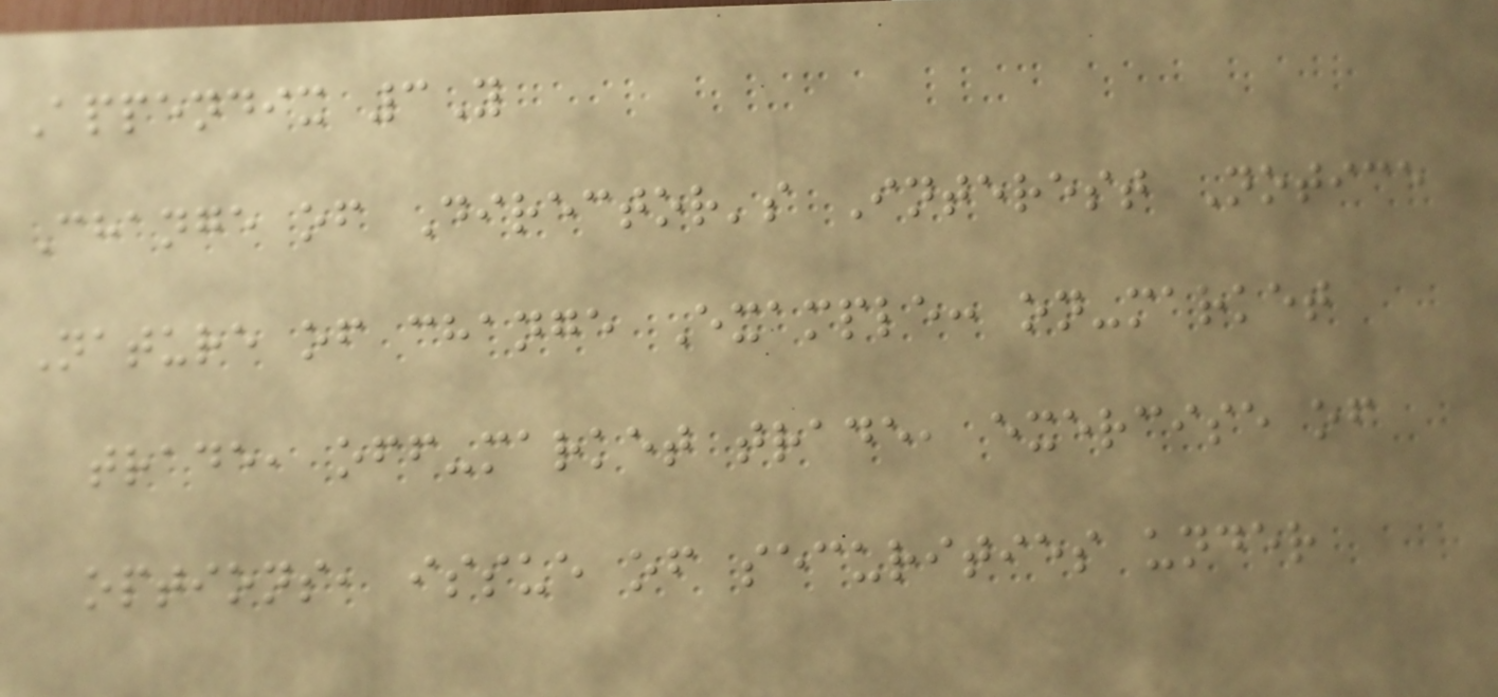Appendix 3Y
Change of Director's Interest Notice
Nature of change Example: on-market
trade, off-market trade, exercise of
options, issue of securities under
